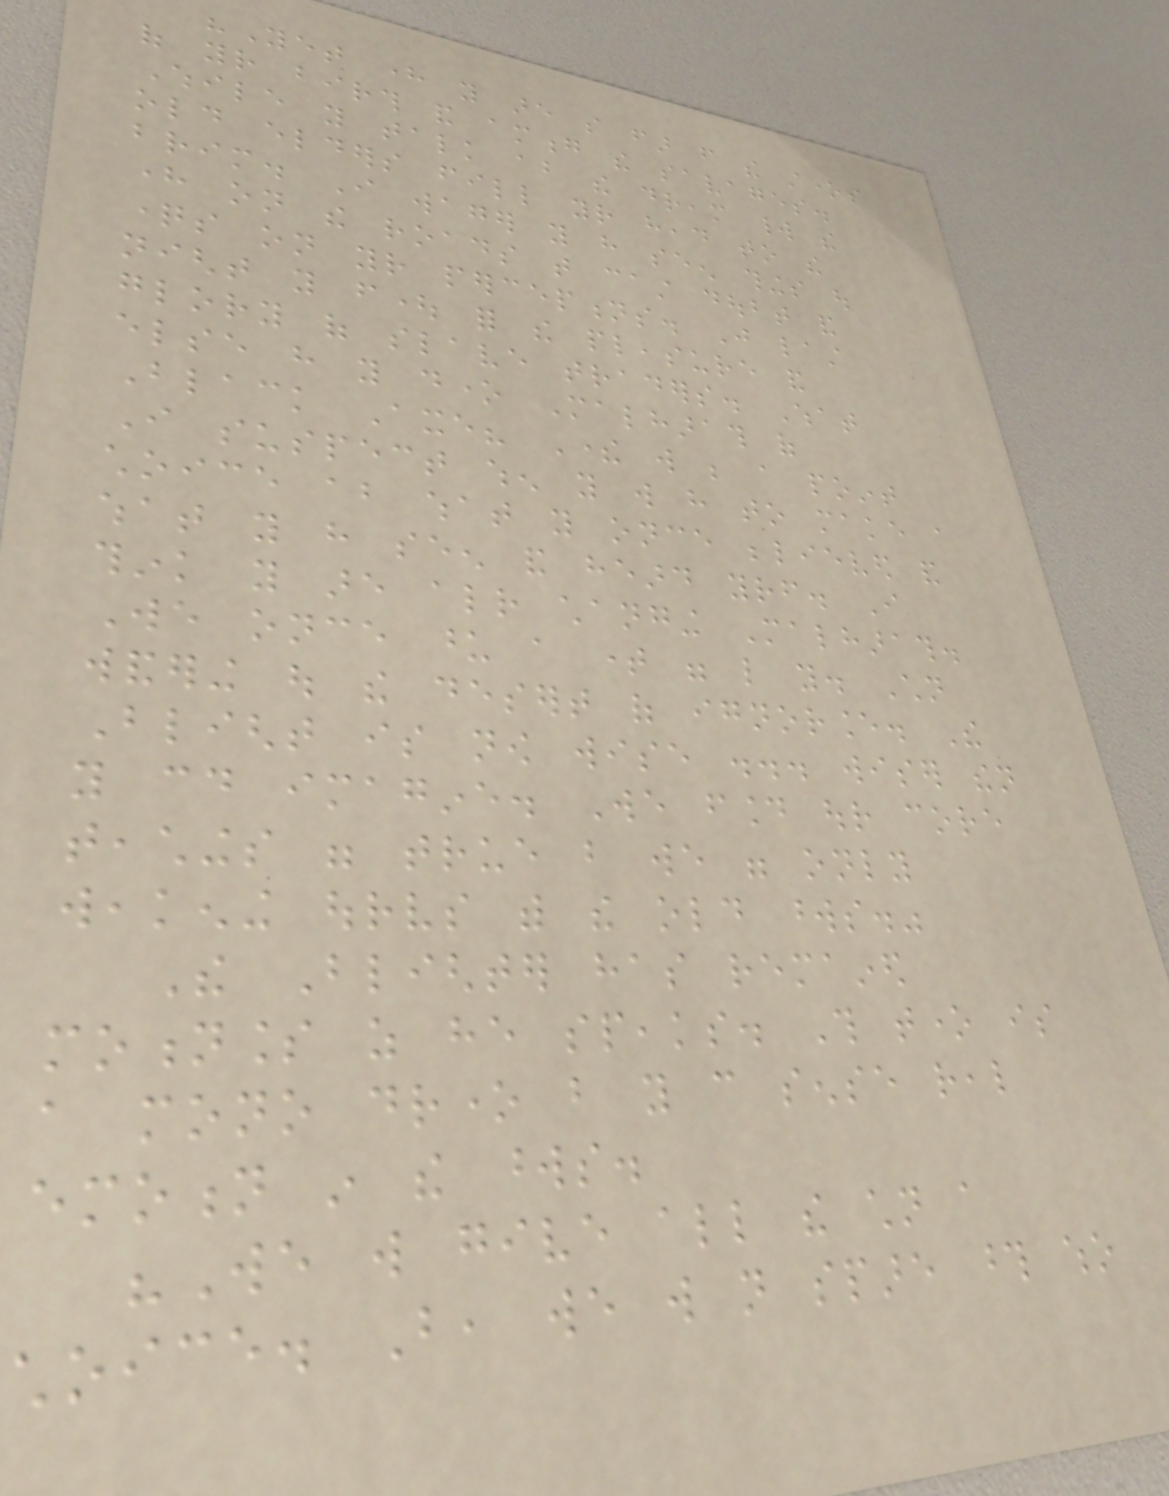"Yet here you are so far from the stones
of your birth and among the savages.
While you talk about the dream world the
old elders fill your head to the
brim. I wager you have seen things out
here on the roads that cast doubt and
questions on your perceptions. Just last
night you fought for the pleasure and
glory of slave traders. What
else have you done Malharath of
Black Axe? There will be a point
I suspect when you will have to make a
choice about what you once believed and
what you have seen and heard yourself. I
think you are already changing Malharath.
We once upon a time were like you. Children
wandering out the desert of ignorance. The
Blight is now wise ... wiser then
you could imagine. We found our core
teachings were true but we were only
weakening ourselves with the old words."
The Blighter has remained
motionless as he speaks. This tone is
a mono drone but you can sense real
emotion in the words.
"We will give all the children a
choice. But, we will not spare those who
